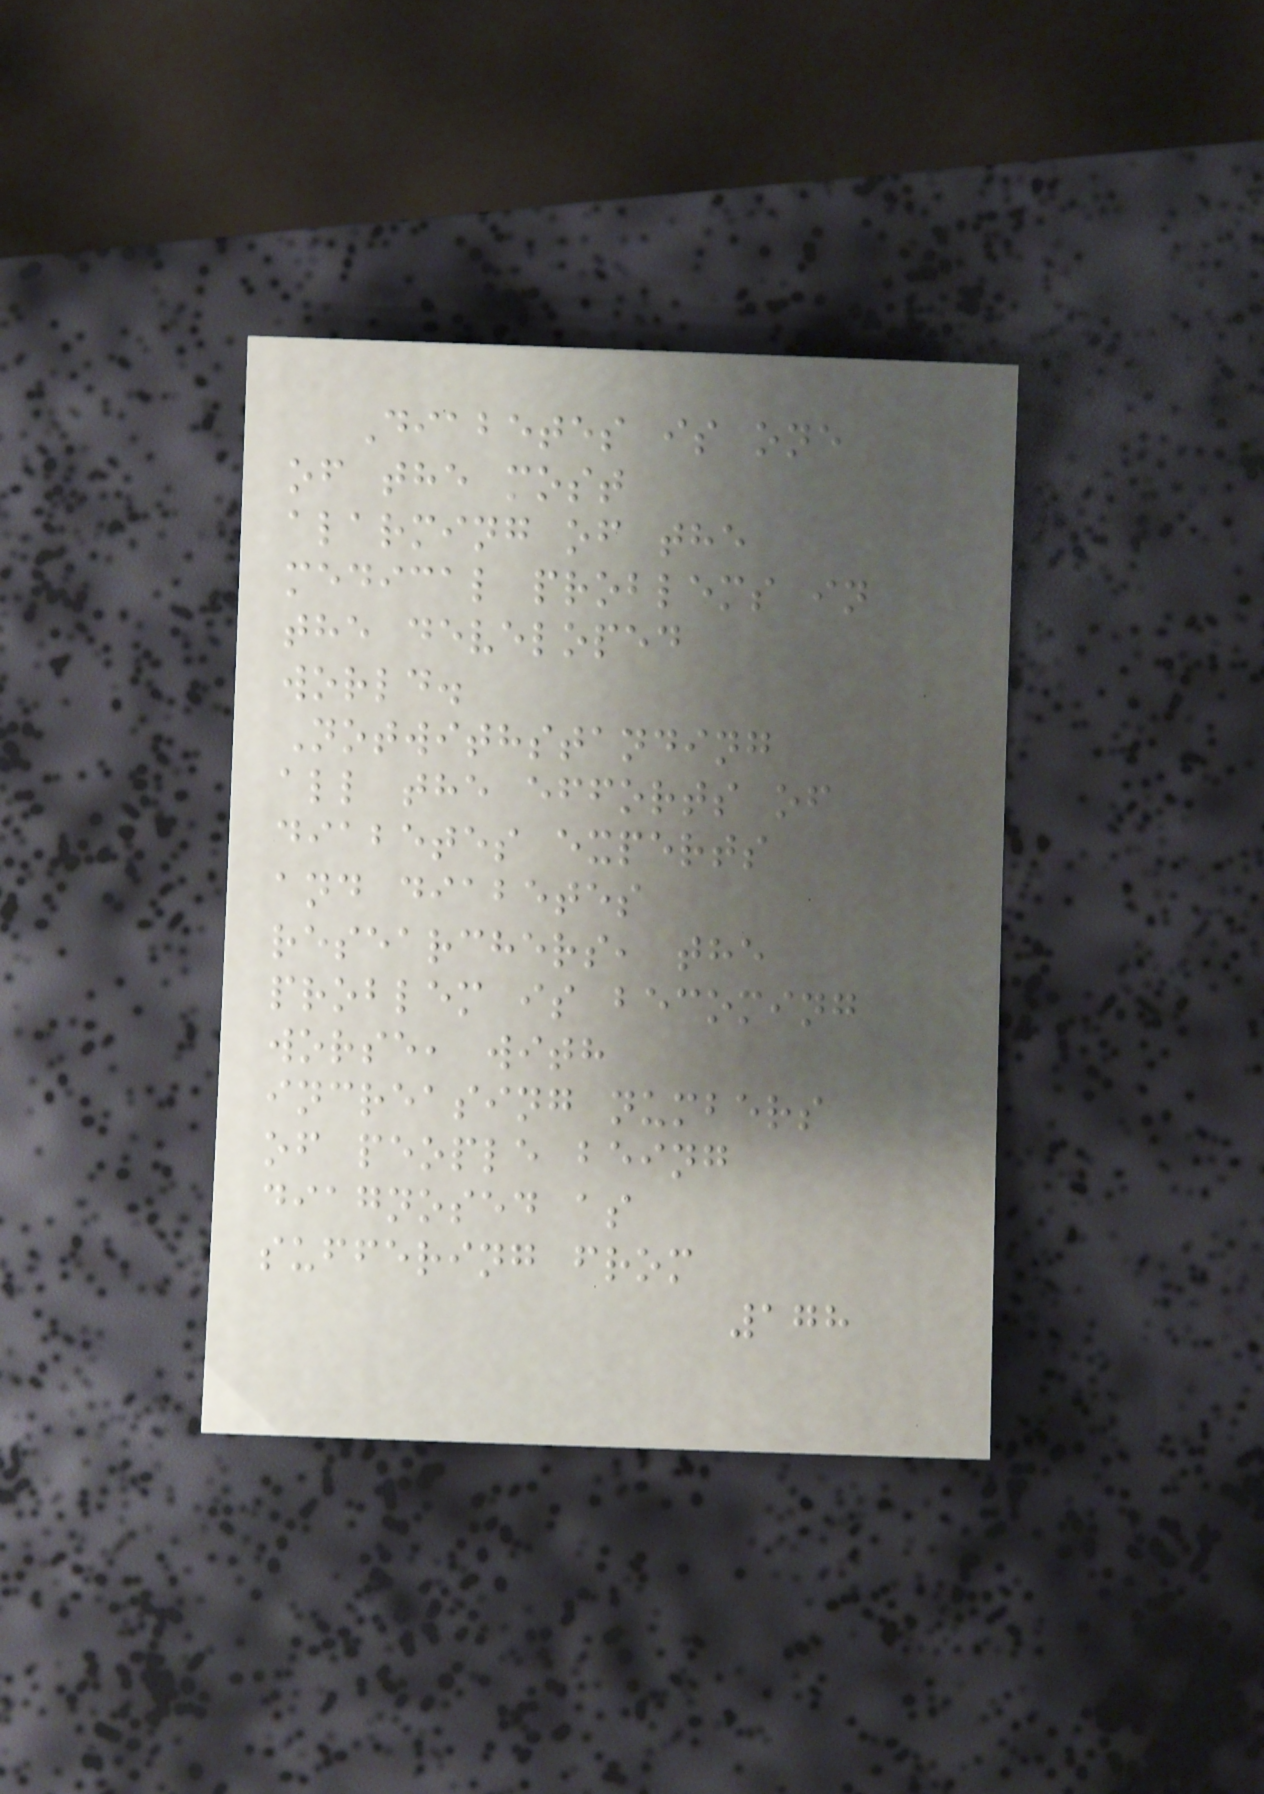Diabetes is one
of the most
alarming of the
medical problems in
the developed
world.
Notwithstanding
all the efforts of
diabetes experts
and diabetes
researchers, the
problem is becoming
worse, with
increasing numbers
of people being
diagnosed as
suffering from
178
